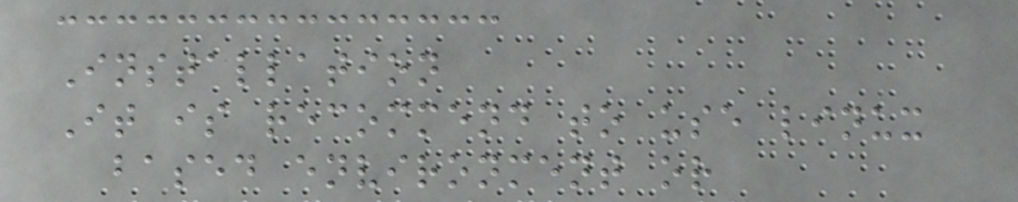Installation
It is recommend to use linux
based environment or
